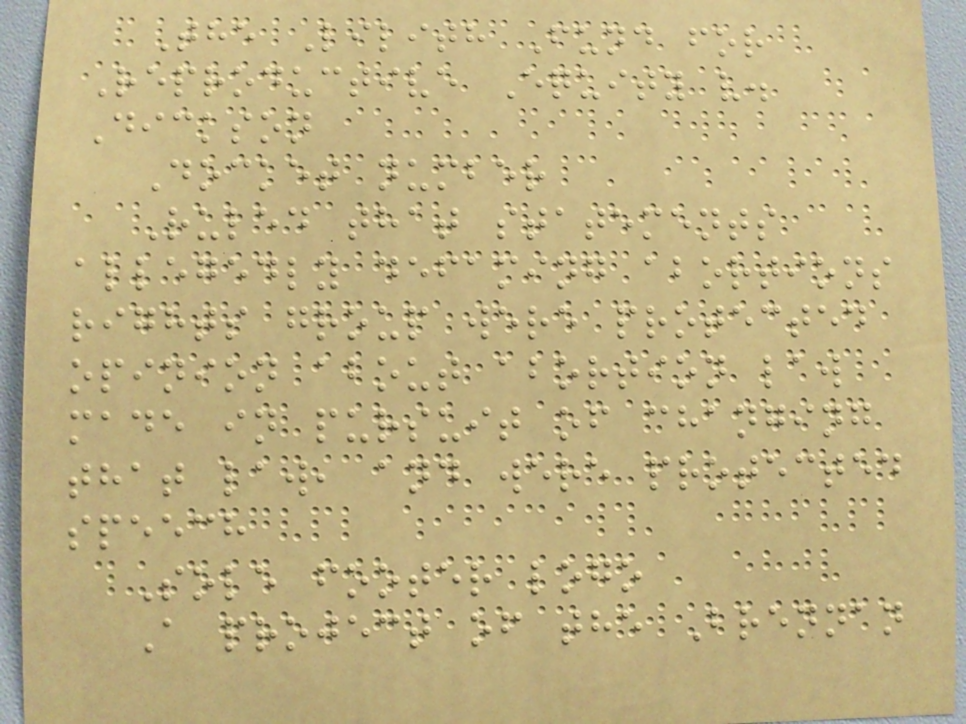The Lilith Fund for
Reproductive Equity v.
Dickson
Docket number
Ruled that statements
allegedly defaming abortions
rights group were protected
opinion about abortion law
made in pursuit of changing
that law, and were protected
speech
Sole footer logo
A project of the Brennan
